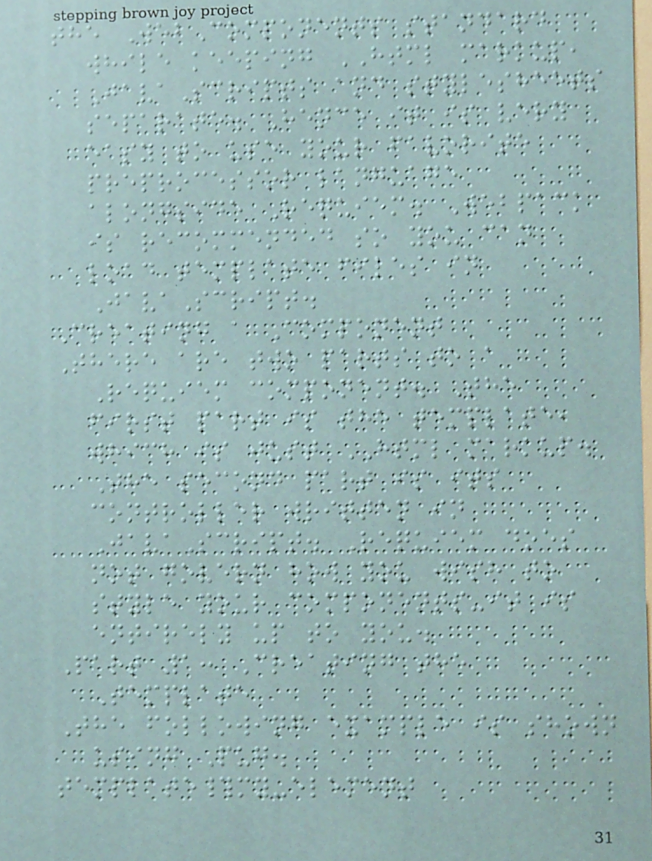the WebComponents standard
while keeping HTML markup,
JavaScripts and stylesheets
separate. Hence it is very
easy to use your favorite
preprocessor language
alongside Requiem. Webpack
is recommended so you can
load template files in
JavaScript.
Creating a Component
There are two parts to a
Requiem component. The
first part is the template,
which is just HTML markup.
The second part is its
controller written in
JavaScript. Requiem does
not govern how you wish to
style your components-it is
entirely up to you.
Part 1: Creating the
Template
The following example is shown
using Pug.
template#my-element
